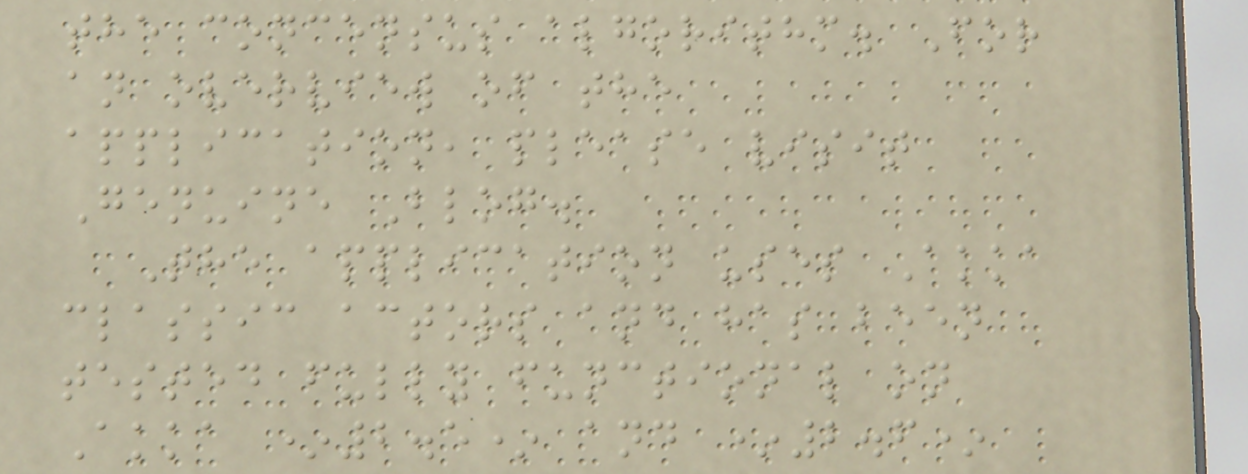the concensus algorithm. For
an overview of the
application, please visit
Genuine Blog.
The application uses Akka
classic actors and has been
tested fully functional on
Akka *2.5* and *2.6*
